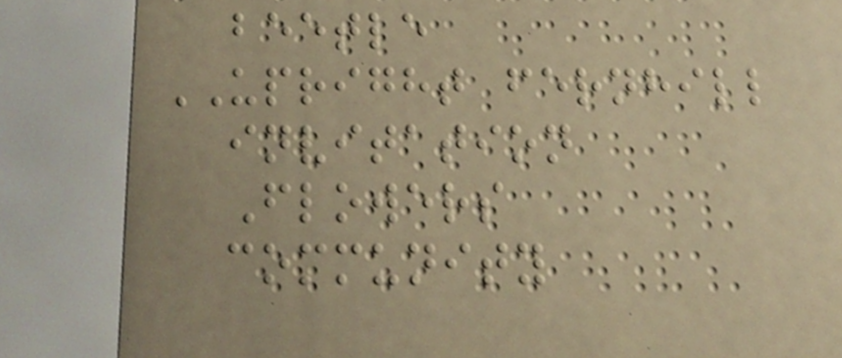beetle
UPRIGHT fernhill
invitation
Flowers
community
